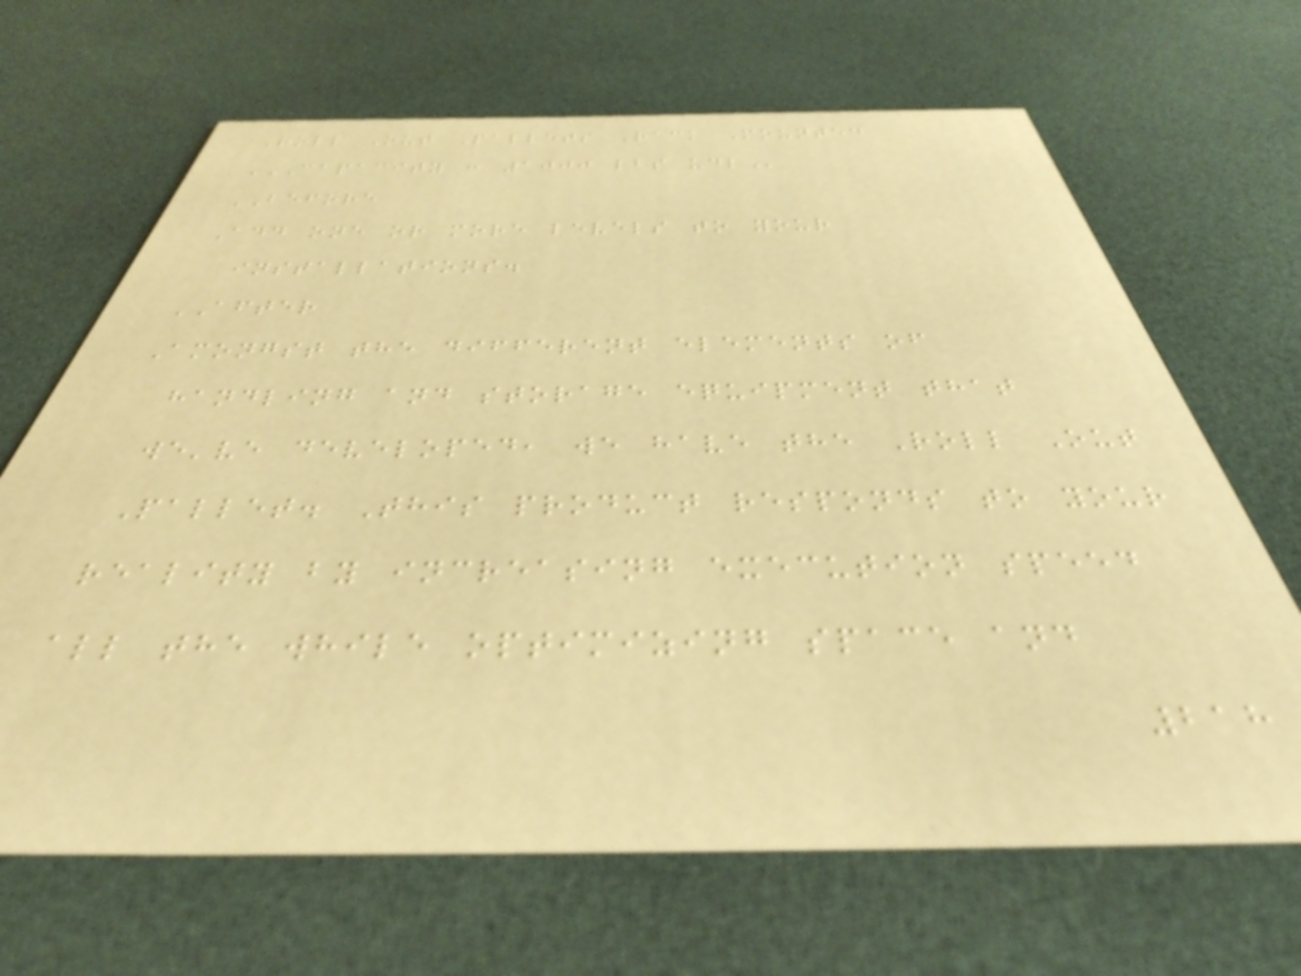Roll Out Pallets Rack Mounted
CAPACITY : 1000 LBS UDL
BEFORE
Add one or more levels to your
installations.
AFTER
Amongst the different elements of
handling and storage equipment that
we've developed, we have the Roll Out
Pallet. This product responds to your
reality by increasing execution speed
all the while optimizing space and
218
